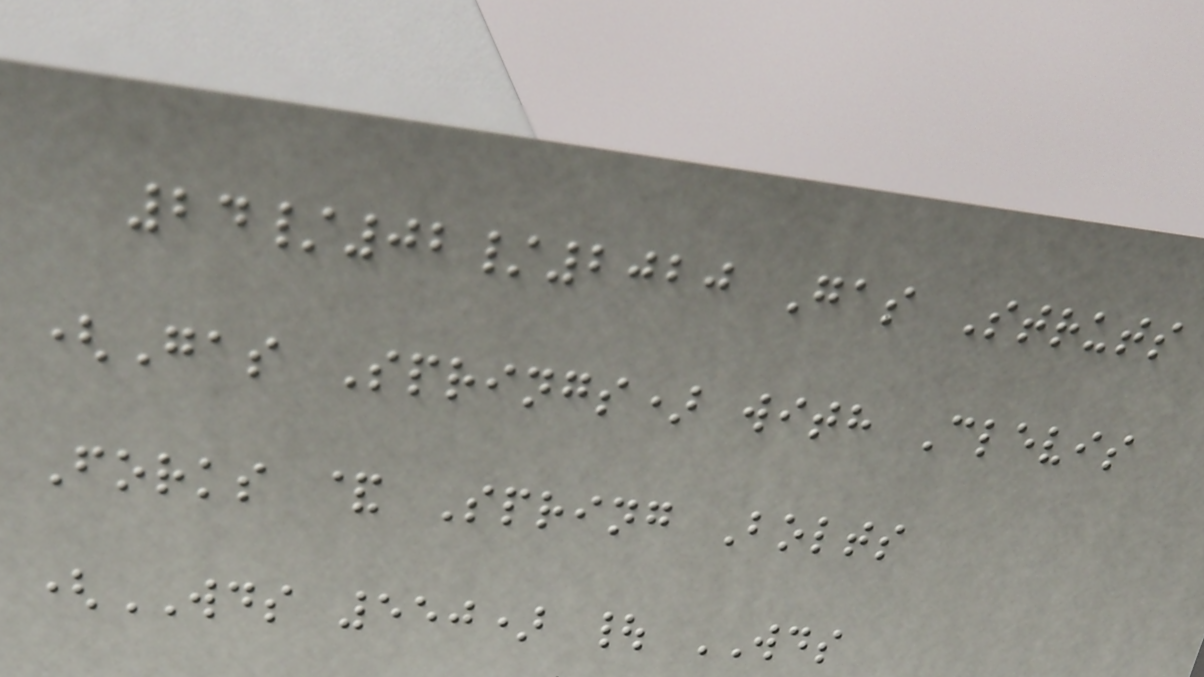24/02/2020 Gas Struts
(Gas Springs) with Clevis
Forks & Spring Bolts
(WDS 550) | WDS
